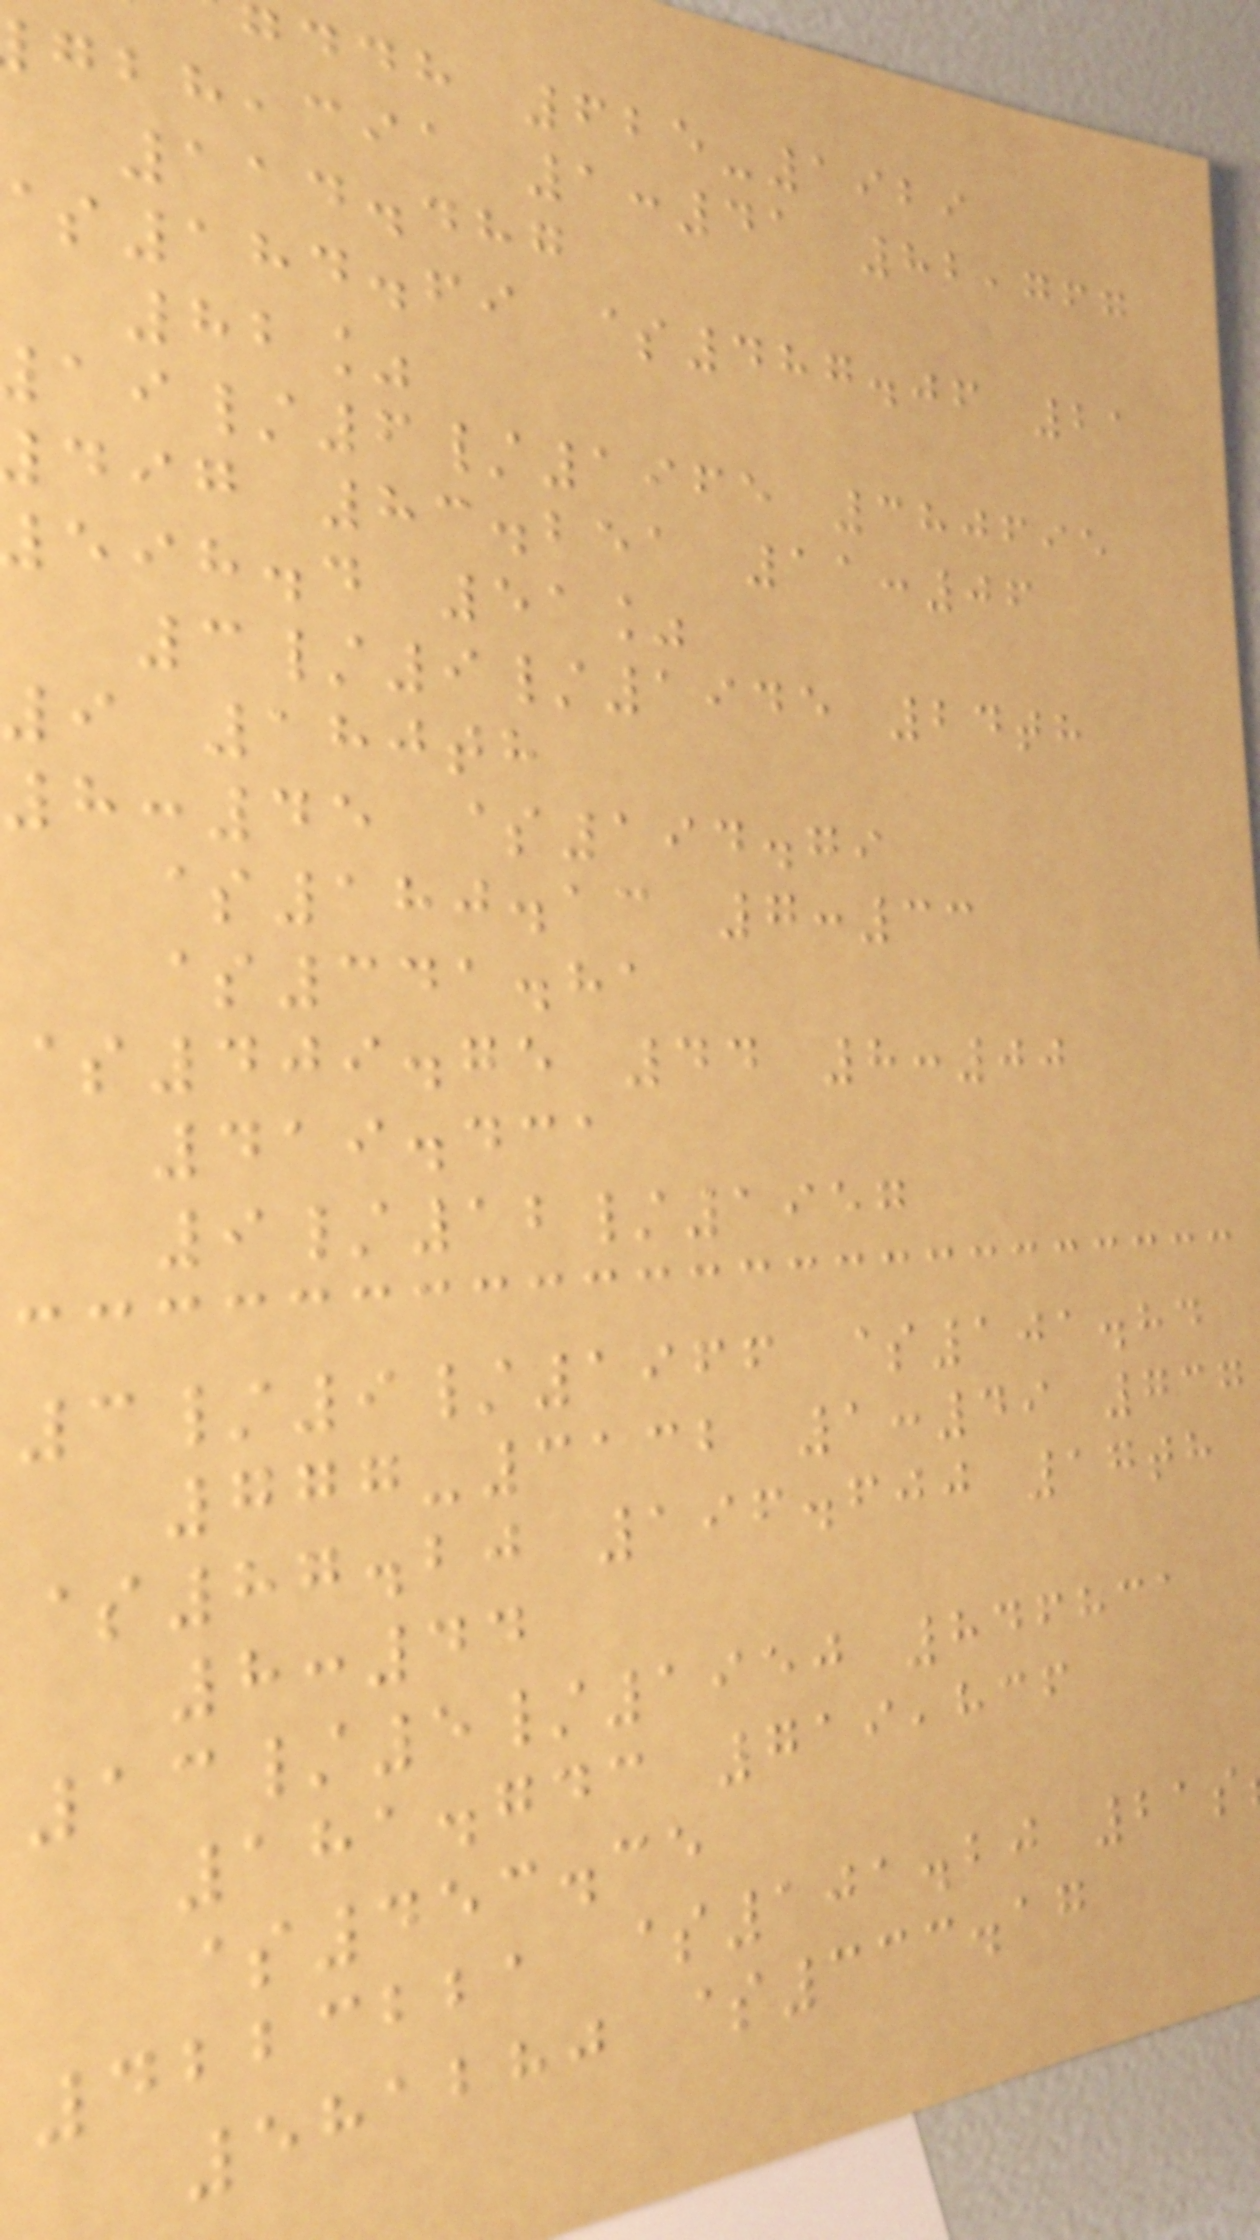gddh 625-1929
,cia 1:41 82,767
114.487
184.69 $487.06 21
82%
/6/1965 380695
dig 83.251 11:06
eih.d 51%
3/9/1945 24th
9 180th
8:45 $194.79
$180.13 7:33
$341.81
$409.75 44 8:00
419.431
9/12/1957
3/9/1966 $101.84
777-3132 1:49 737
$87.20 196.600 17th
8:44
13/5/1950 846831
181.743 719,836
$453.35
4223221 $101.20 21s
581280 $333.17
